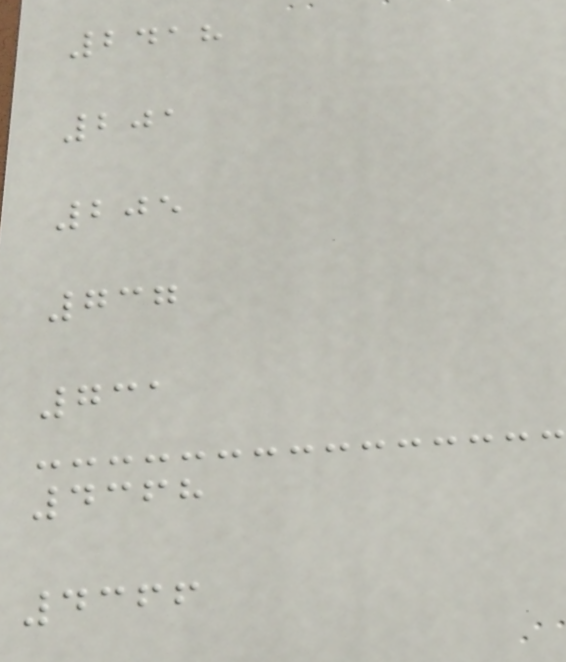2418
201
205
737
731
4368
4366
